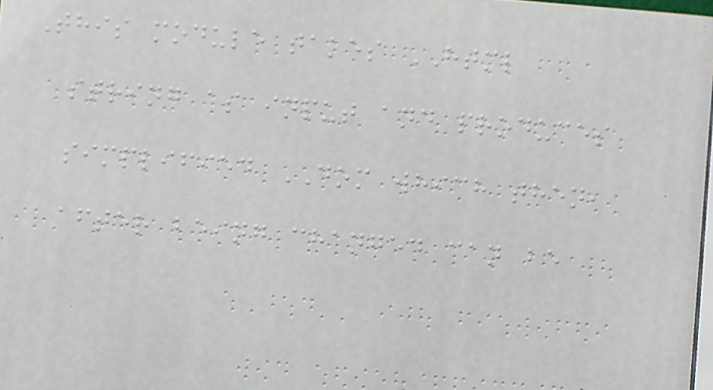This module takes HTML
string as input and produces
simplified DOM which then,
after being changed can be
